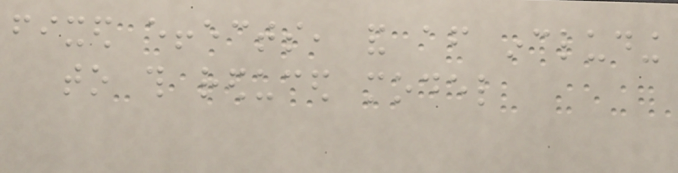fixed effects, and after including
to this reduced model
